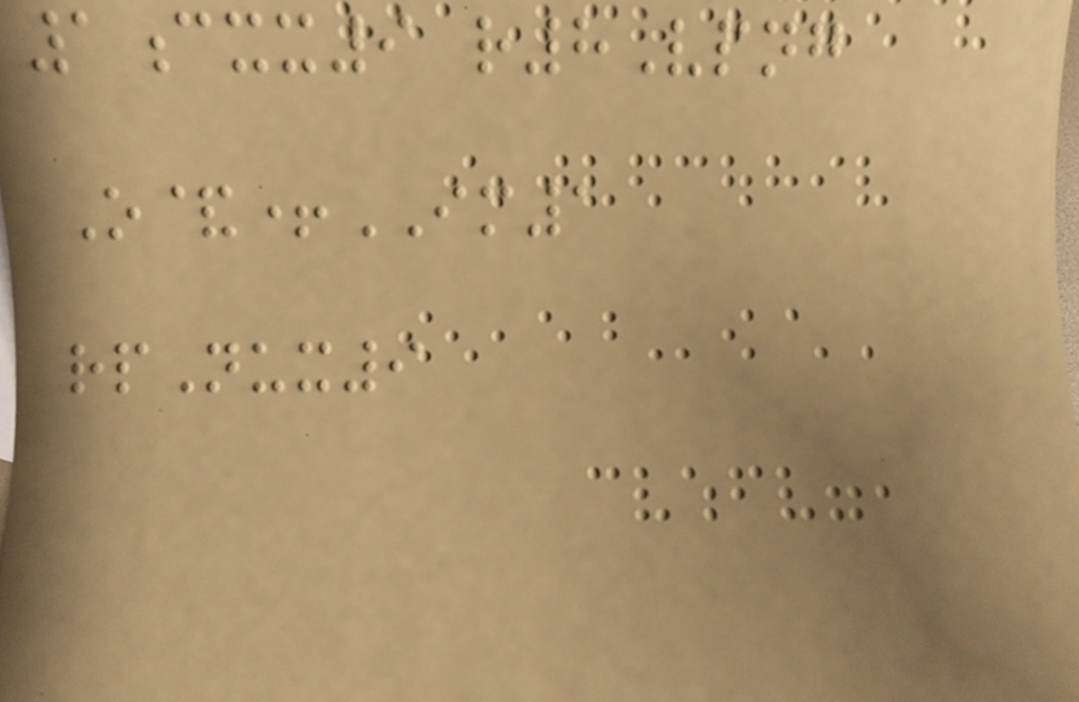1cxx9 r8Vpng
O&+IM1
rpNux9
